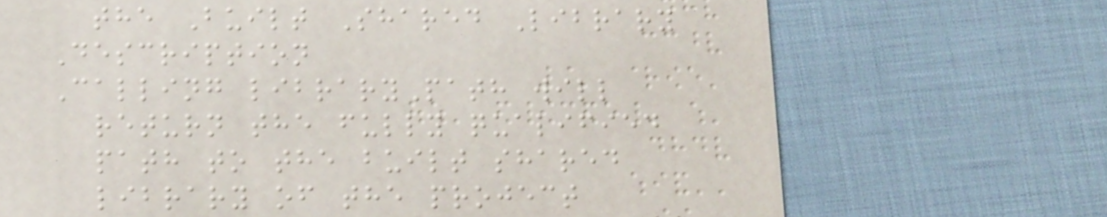the Built Shared Library
Description
Calling libraryPath will
return the fully qualified
path to the built shared
library of the project
